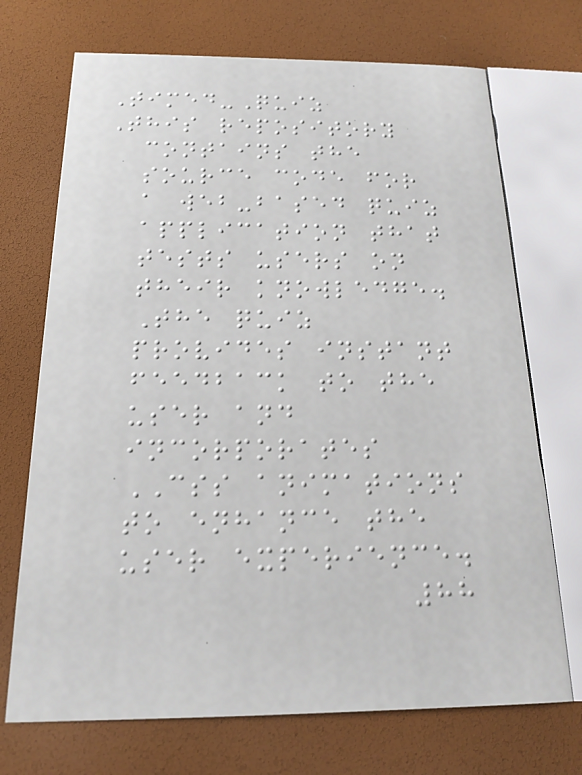Timed-Quiz
This repository
contains the
source code for
a web-based quiz
application that
tests users on
their knowledge.
The quiz
provides instant
feedback to the
user and
incorporates
CSS animations
to enhance the
user experience.
88
